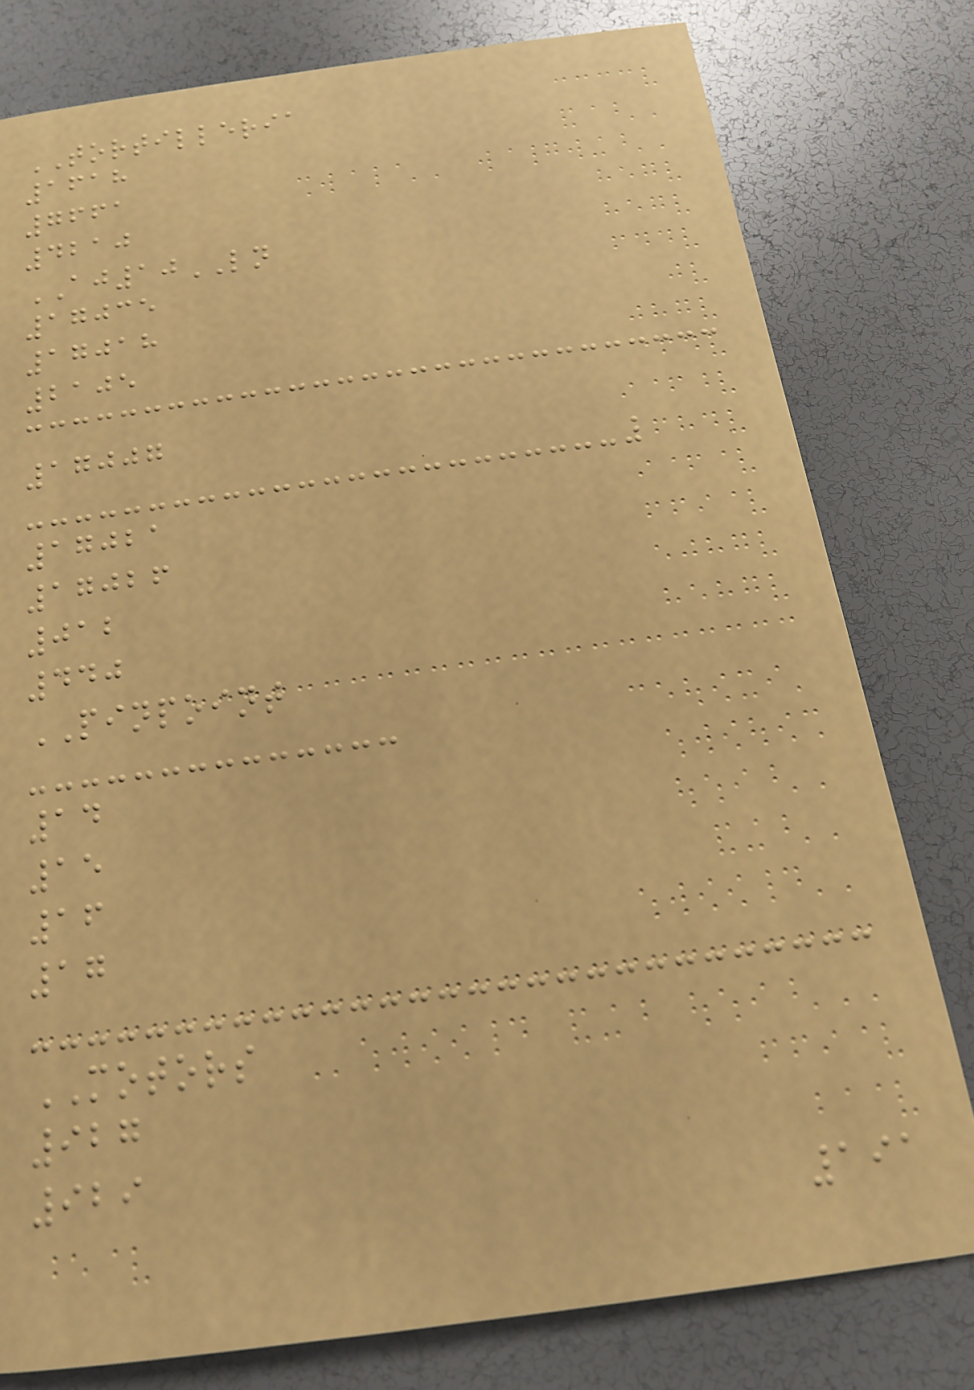TORTILLERIA
1618
7661
4210
AJ10LN
17035
17018
2105
17007
17021
17026
012
440
PINPOINT
14
15
16
17
MOTORS
927
929
191
